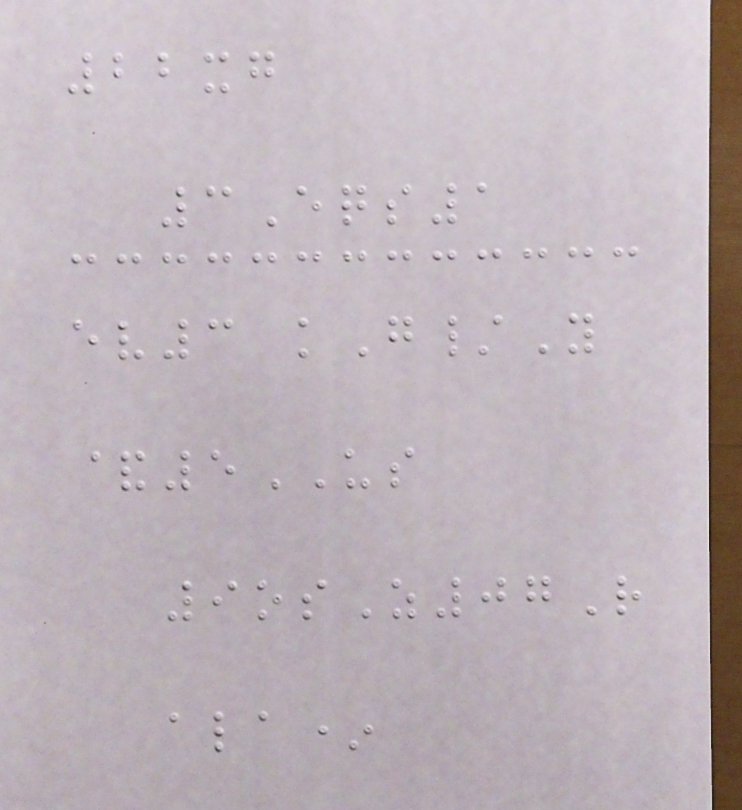22xg
3Eqs1
ev3 kG/Y
&5US
9osZ07R
ala*
